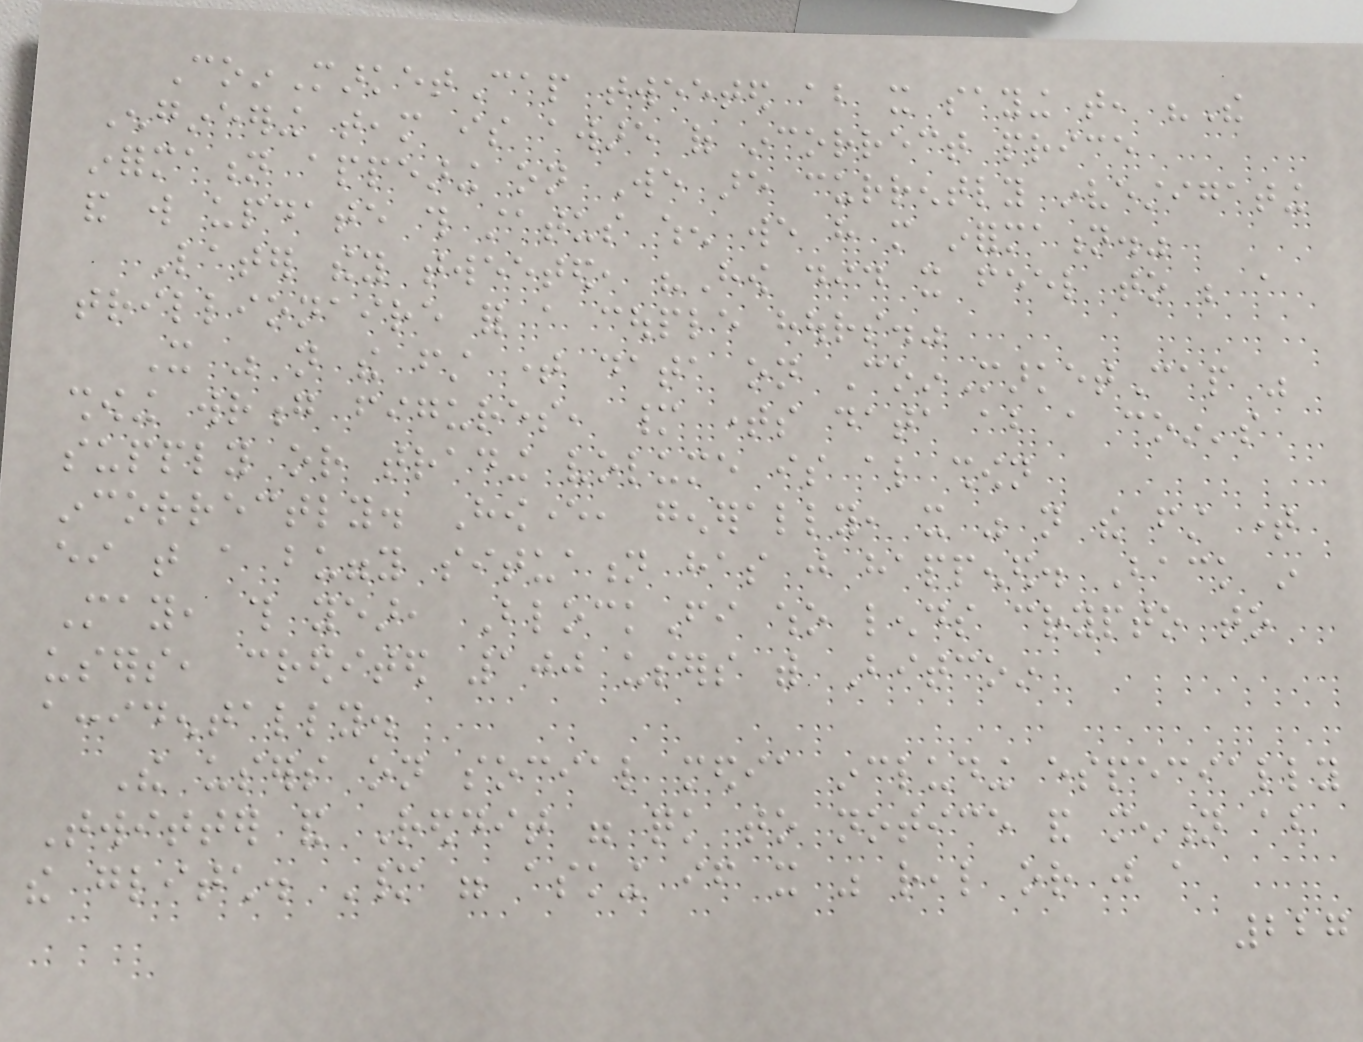CoinMarketCap tweeted about it saying that, "The
Engineering team is aware of incorrect price
information appearing on We are currently investigating
and will update this status when we have more information."
Later they tweeted, "How did it feel to be a
trillionaire for a couple hours."
It was not the first time data on CoinMarketCap was
showing wrong figures, many times data about a coin's
supply or trading volume is also shown
incorrectly. However, generally, it was not the first time
either that a buggy situation has just happened. Back in
May, this year, BlockFi who lends crypto to
users, credited 100 users with Bitcoin
accidentally.
The users on social media including especially
Twitter and Reddit were quick to notice and mention about
the glitch. Many were asking if it was real or just a
227
